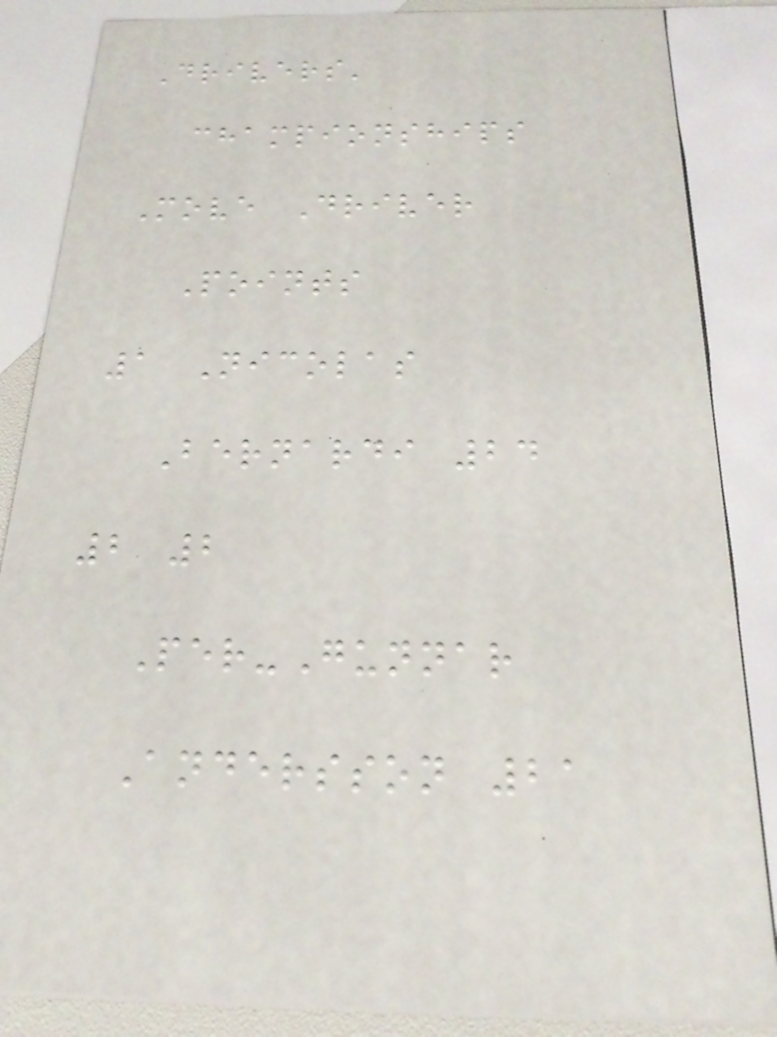Drivers'
championships
Move Driver
Points
1 Nicolas
Bernardi 24
2 2
Per-Gunnar
Andersson 21
